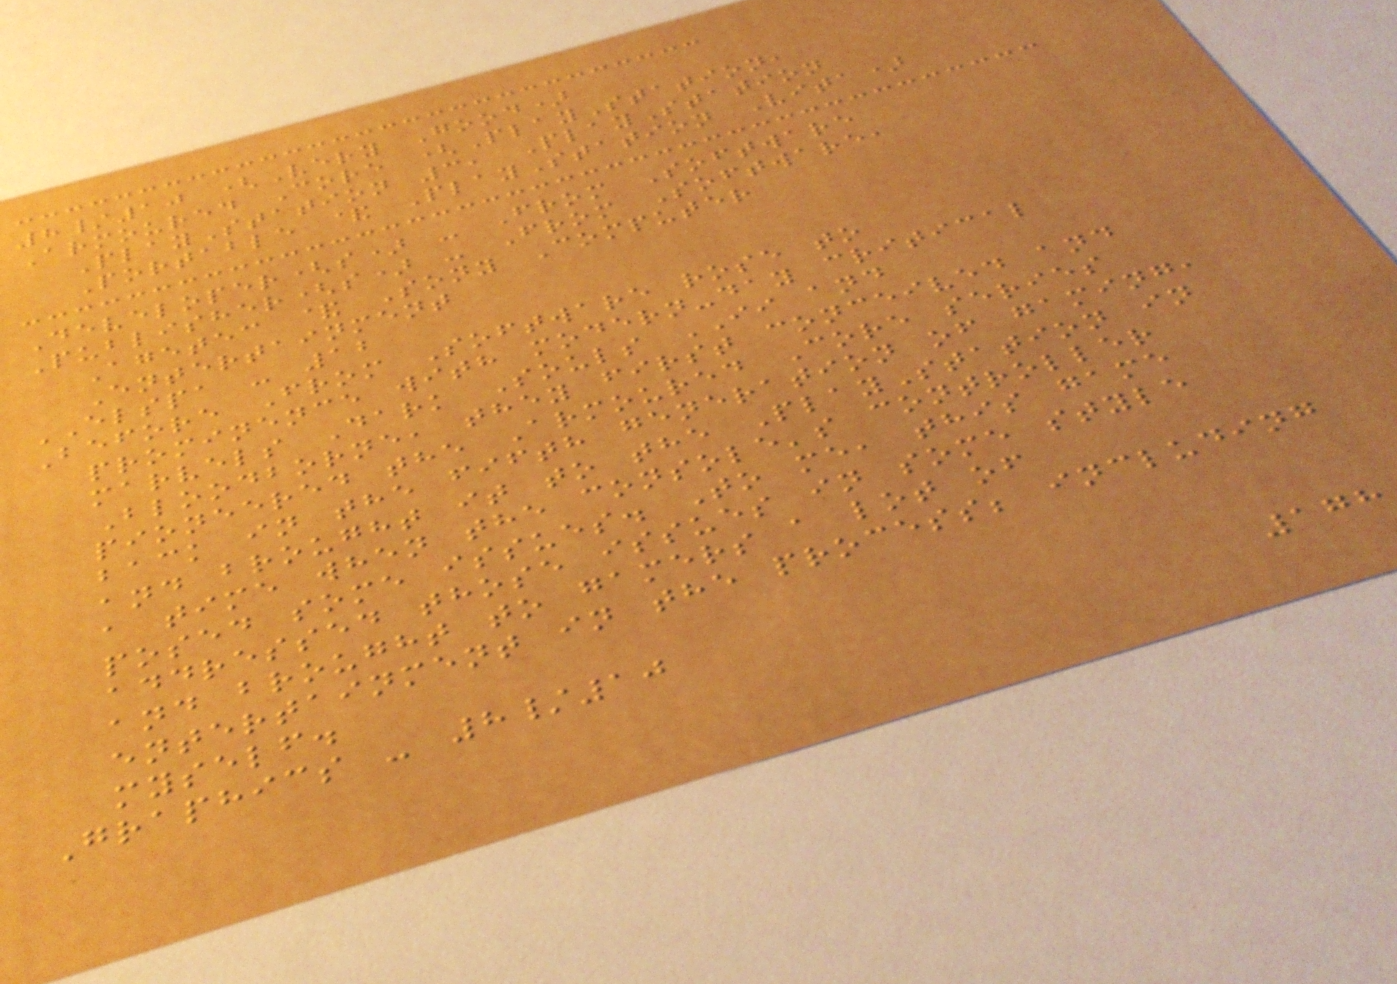8/10 (Very Good)
Armoured Core (PlayStation,
PlayStation 3, PlayStation
Portable & PlayStation Vita)
Developer(s) - From Software
Publisher(s) - From Software,
Agetec & Sony Computer
Entertainment
ELSPA - 12
Before From Software rose to
prominence with modern-day critical
marvels Dark Souls II and
Bloodborne, they first conceived and
pioneered the Armoured Core series
back in the fifth generation of gaming,
and brought it to the PlayStation in
a time when the console's controller
posed some issues. To me, this game
addressed those issues in some style
and brought to gamers a lot of
entertainment in the process; including
myself.
Graphics - 8/10
178
